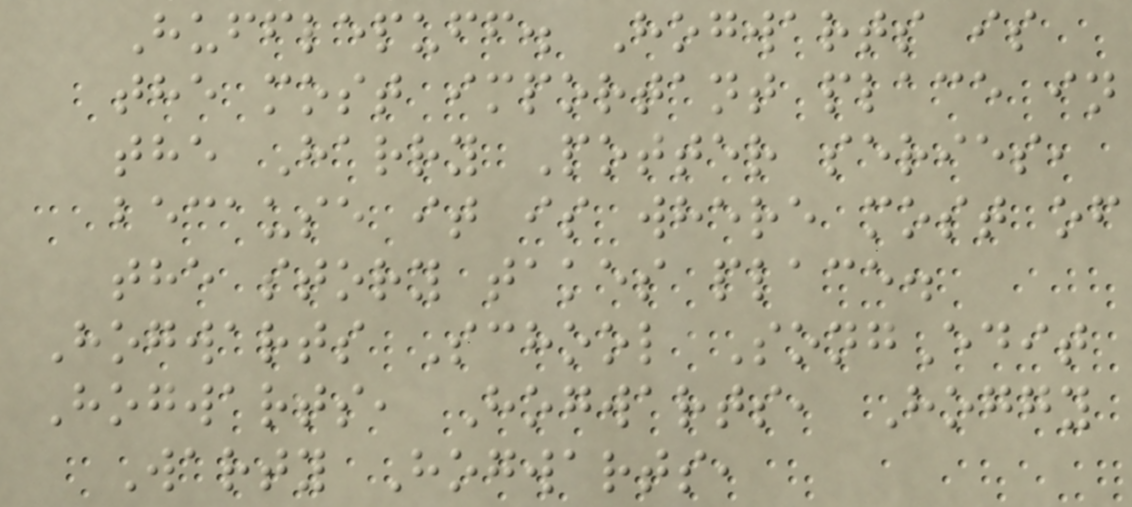Hufflepuff. Hogwarts is
the most important place in
the Harry Potter series,
because it is where most of
the story takes place.
Hogwarts School SongEdit
Hogwarts, Hogwarts, Hoggy
Warty Hogwarts,
